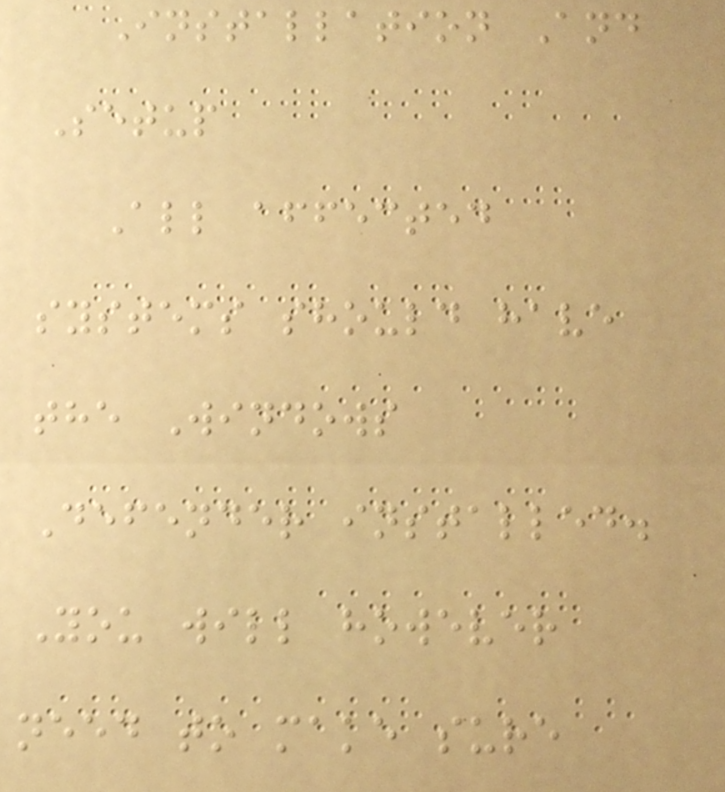Installation And
Setup
All affected
systems should have
the Windows
Defender installed.
You will however
need to make sure
